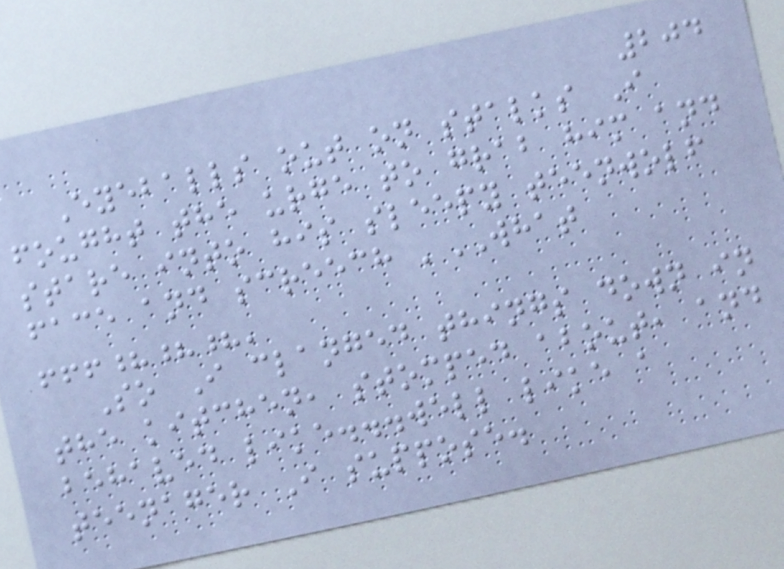204
Eyeballs out on stalks I
fought the urge to grab him and
stare into his sleepy teenwolf
face and screech 'WHAT
!!!???'
So I clanged things down in
the kitchen, stomped about, and
behaved like...well like a
teenager I suppose.
